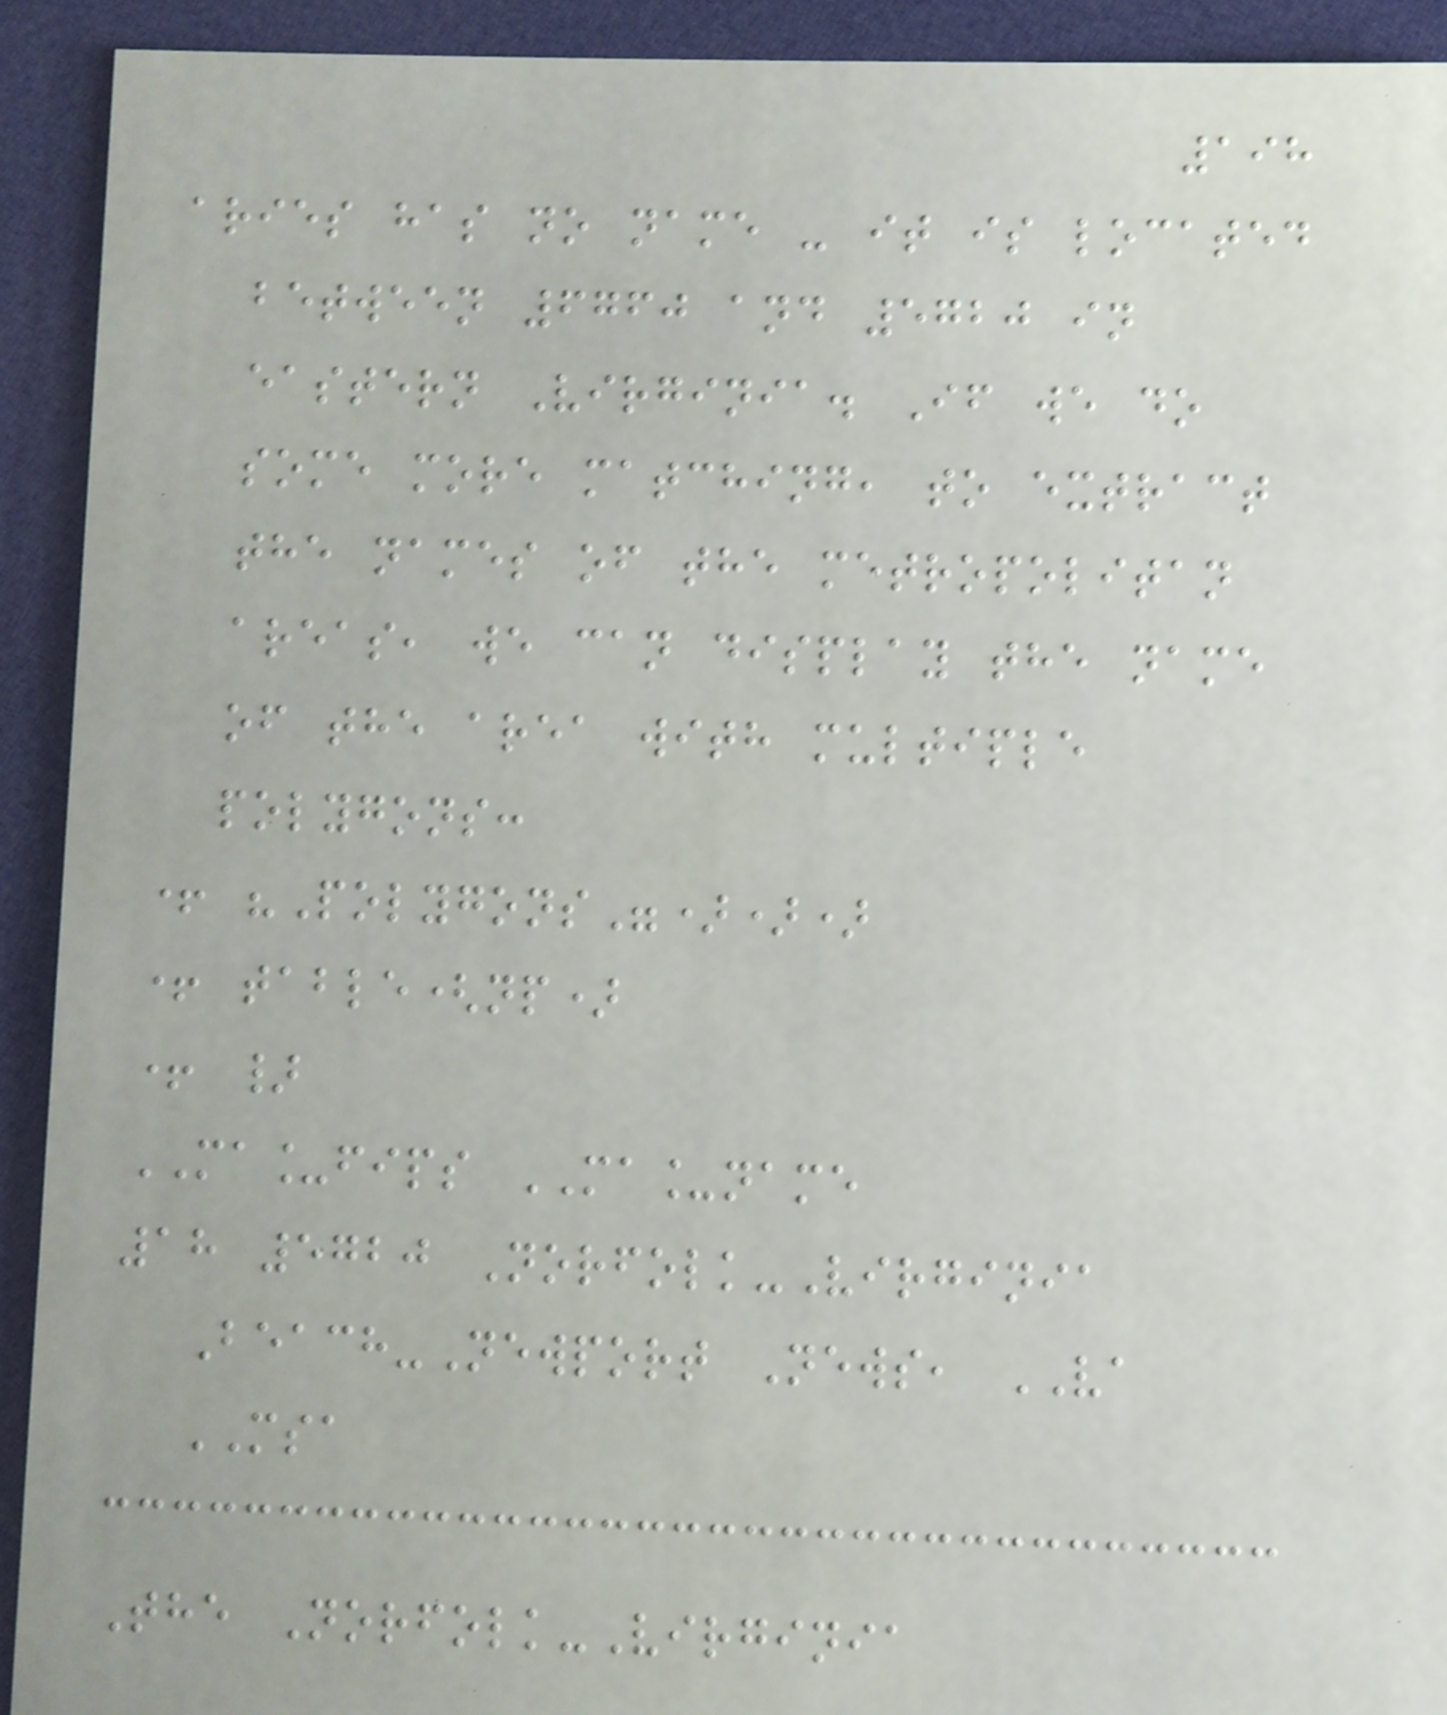198
aries has no name - it is located
between 6760 and 5720 in
eastern Virginia. If we do
some more matching, to extract
the names of the metropolitan
areas, we can display the name
of the area with multiple
polygons:
+ "Polygons")))
+ table(np)
+ }
MA_fips MA_name
18 5720 Norfolk-Virginia
Beach-Newport News, VA
MSA
The Norfolk-Virginia
